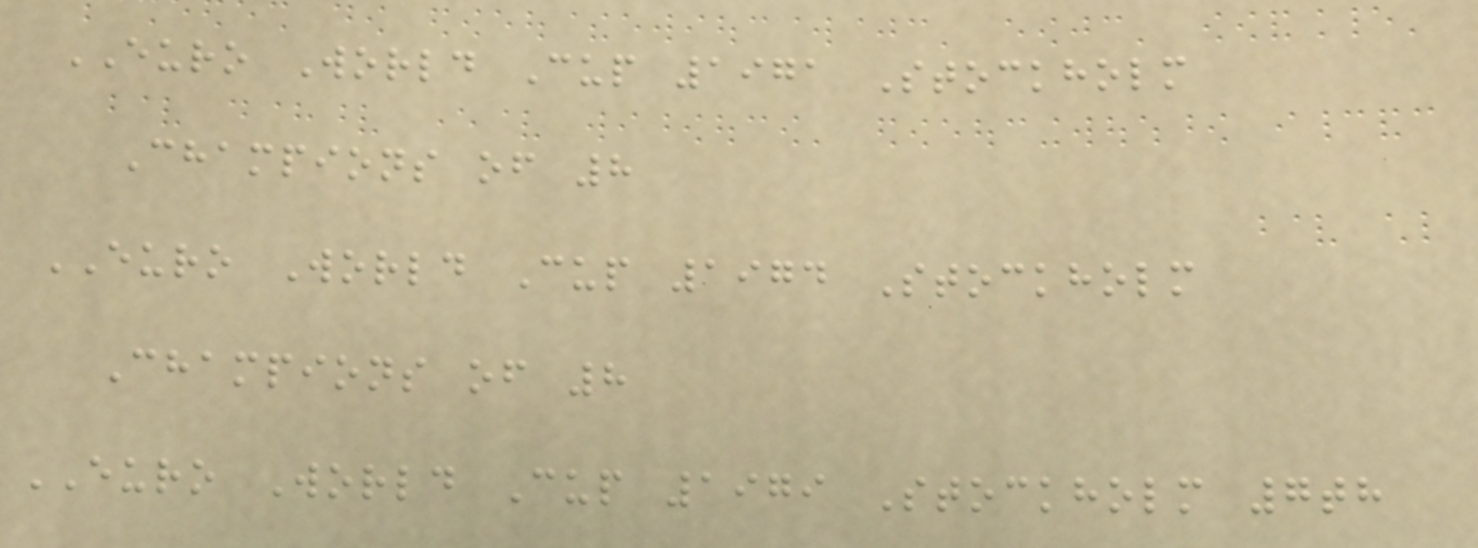EURO World Cup 1971 Stockholm
Champions of 8
EURO World Cup 1974 Stockholm
Champions of 8
EURO World Cup 1979 Stockholm 7th
